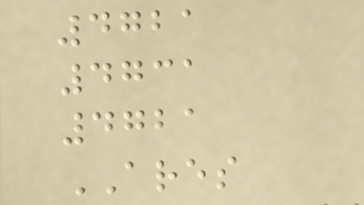4721
4731
4721
ARES
